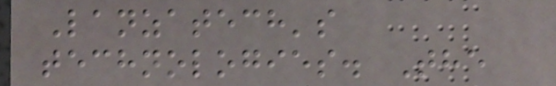Lanzatech's
technologies. The
